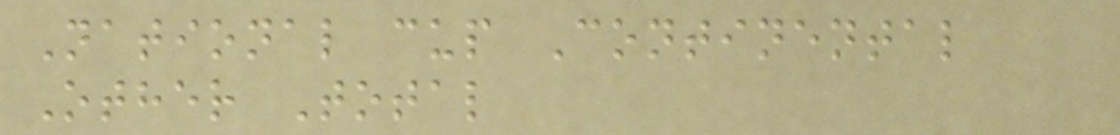National cup Continental
Other Total
